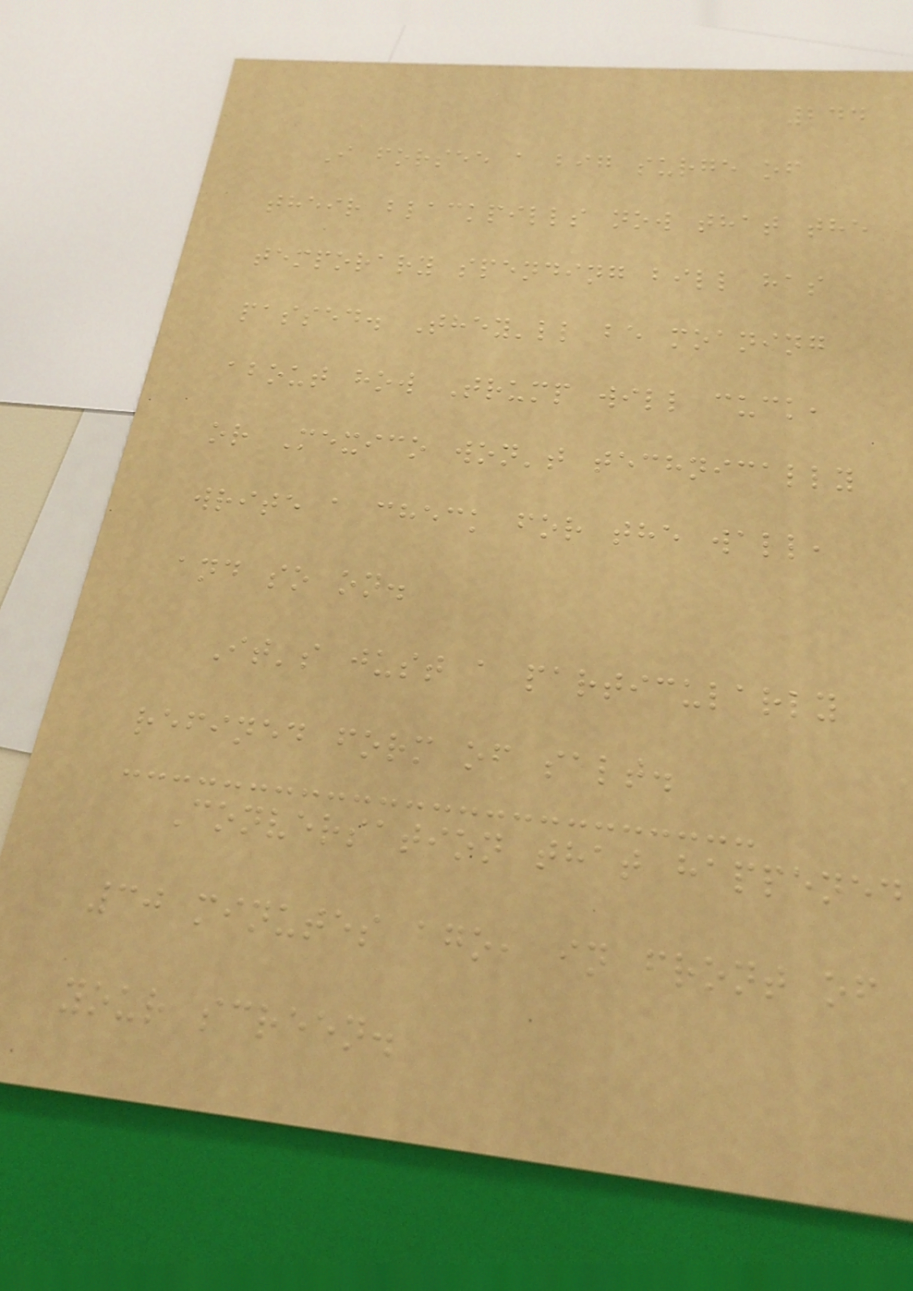244
I forsee a big surge of
their blackpills now that the
temporary spending bill has
passed. They'll be moaning
about how Trump will cuck,
or Mexico won't technically
write a check for the wall,
and so on.
It's just a particularly
refined form of salt.
Conversation that happened
30 minutes ago, in front of
your screen.
